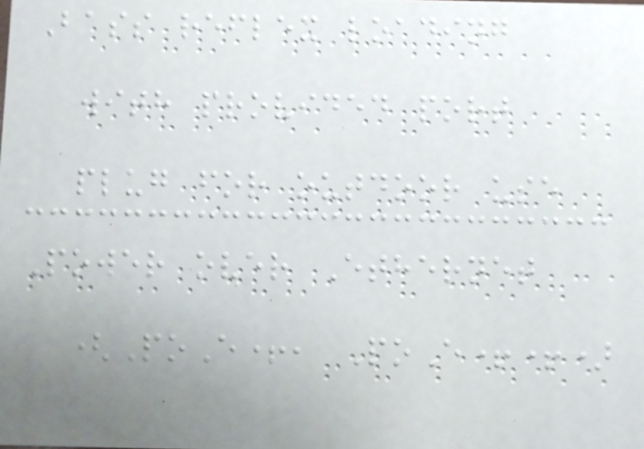Bass reflex loading
with provided port
plug for outdoor use
Power over Ethernet
(PoE+, PoE++)
